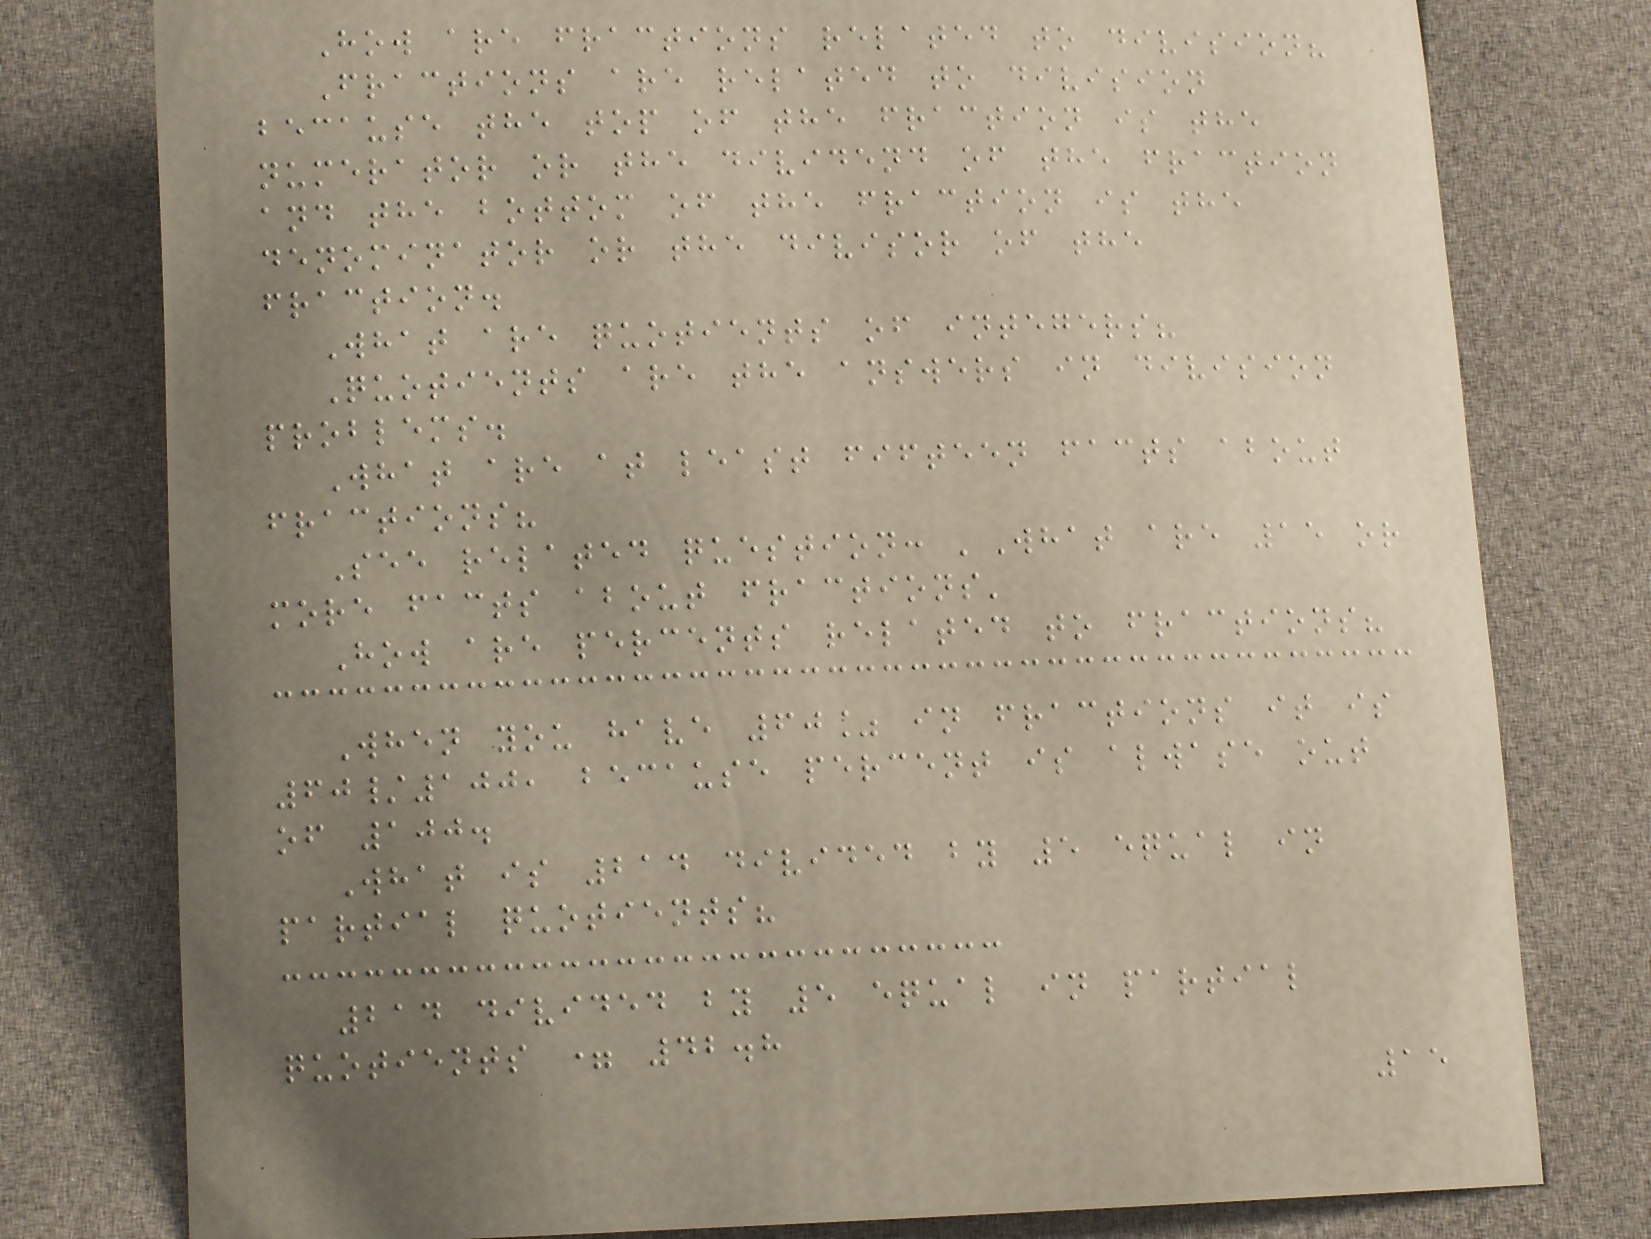How are fractions related to division?
Fractions are related to division
because the top of the fraction is the
numerator or the dividend of the fraction
and the bottom of the fraction is the
denominator or the divisor of the
fraction.
What are quotients of integers?
Quotients are the answers in division
problems.
What are at least fifteen facts about
fractions?
See related question: 'What are 15 or
more facts about fractions'
How are percents related to fractions?
When you have 60% in fractions it is
60/100, because percent is alwase out
of 100.
What is 214 divided by 5 equal in
partial quotients?
214 divided by 5 equal in partial
quotients = 42.8
15
